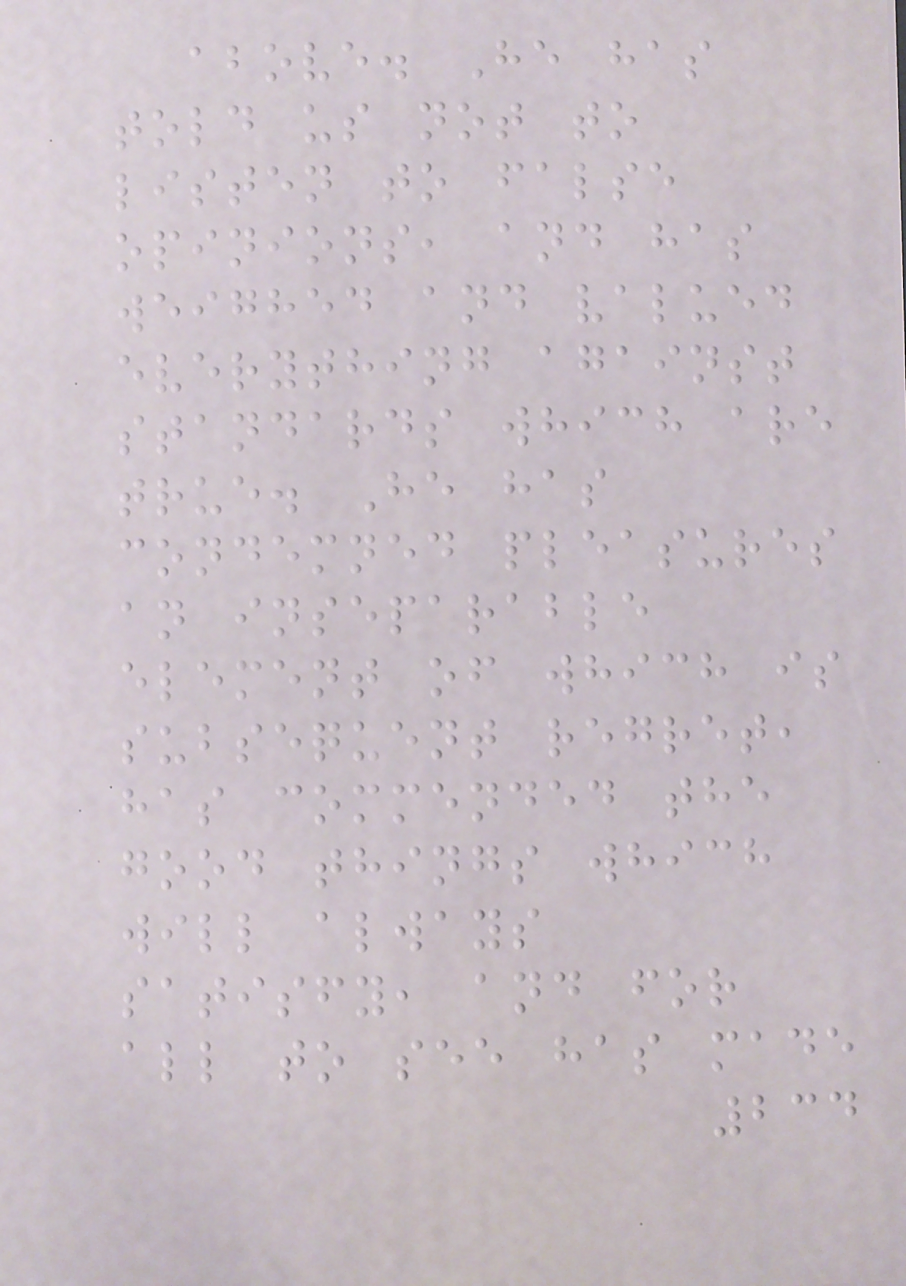above. He has
told us not to
listen to false
opinions, and has
weighed and valued
everything against
standards which are
true. He has
condemned pleasures
an inseparable
element of which is
subsequent regret,
has commended the
good things which
will always
satisfy, and for
all to see has made
234
